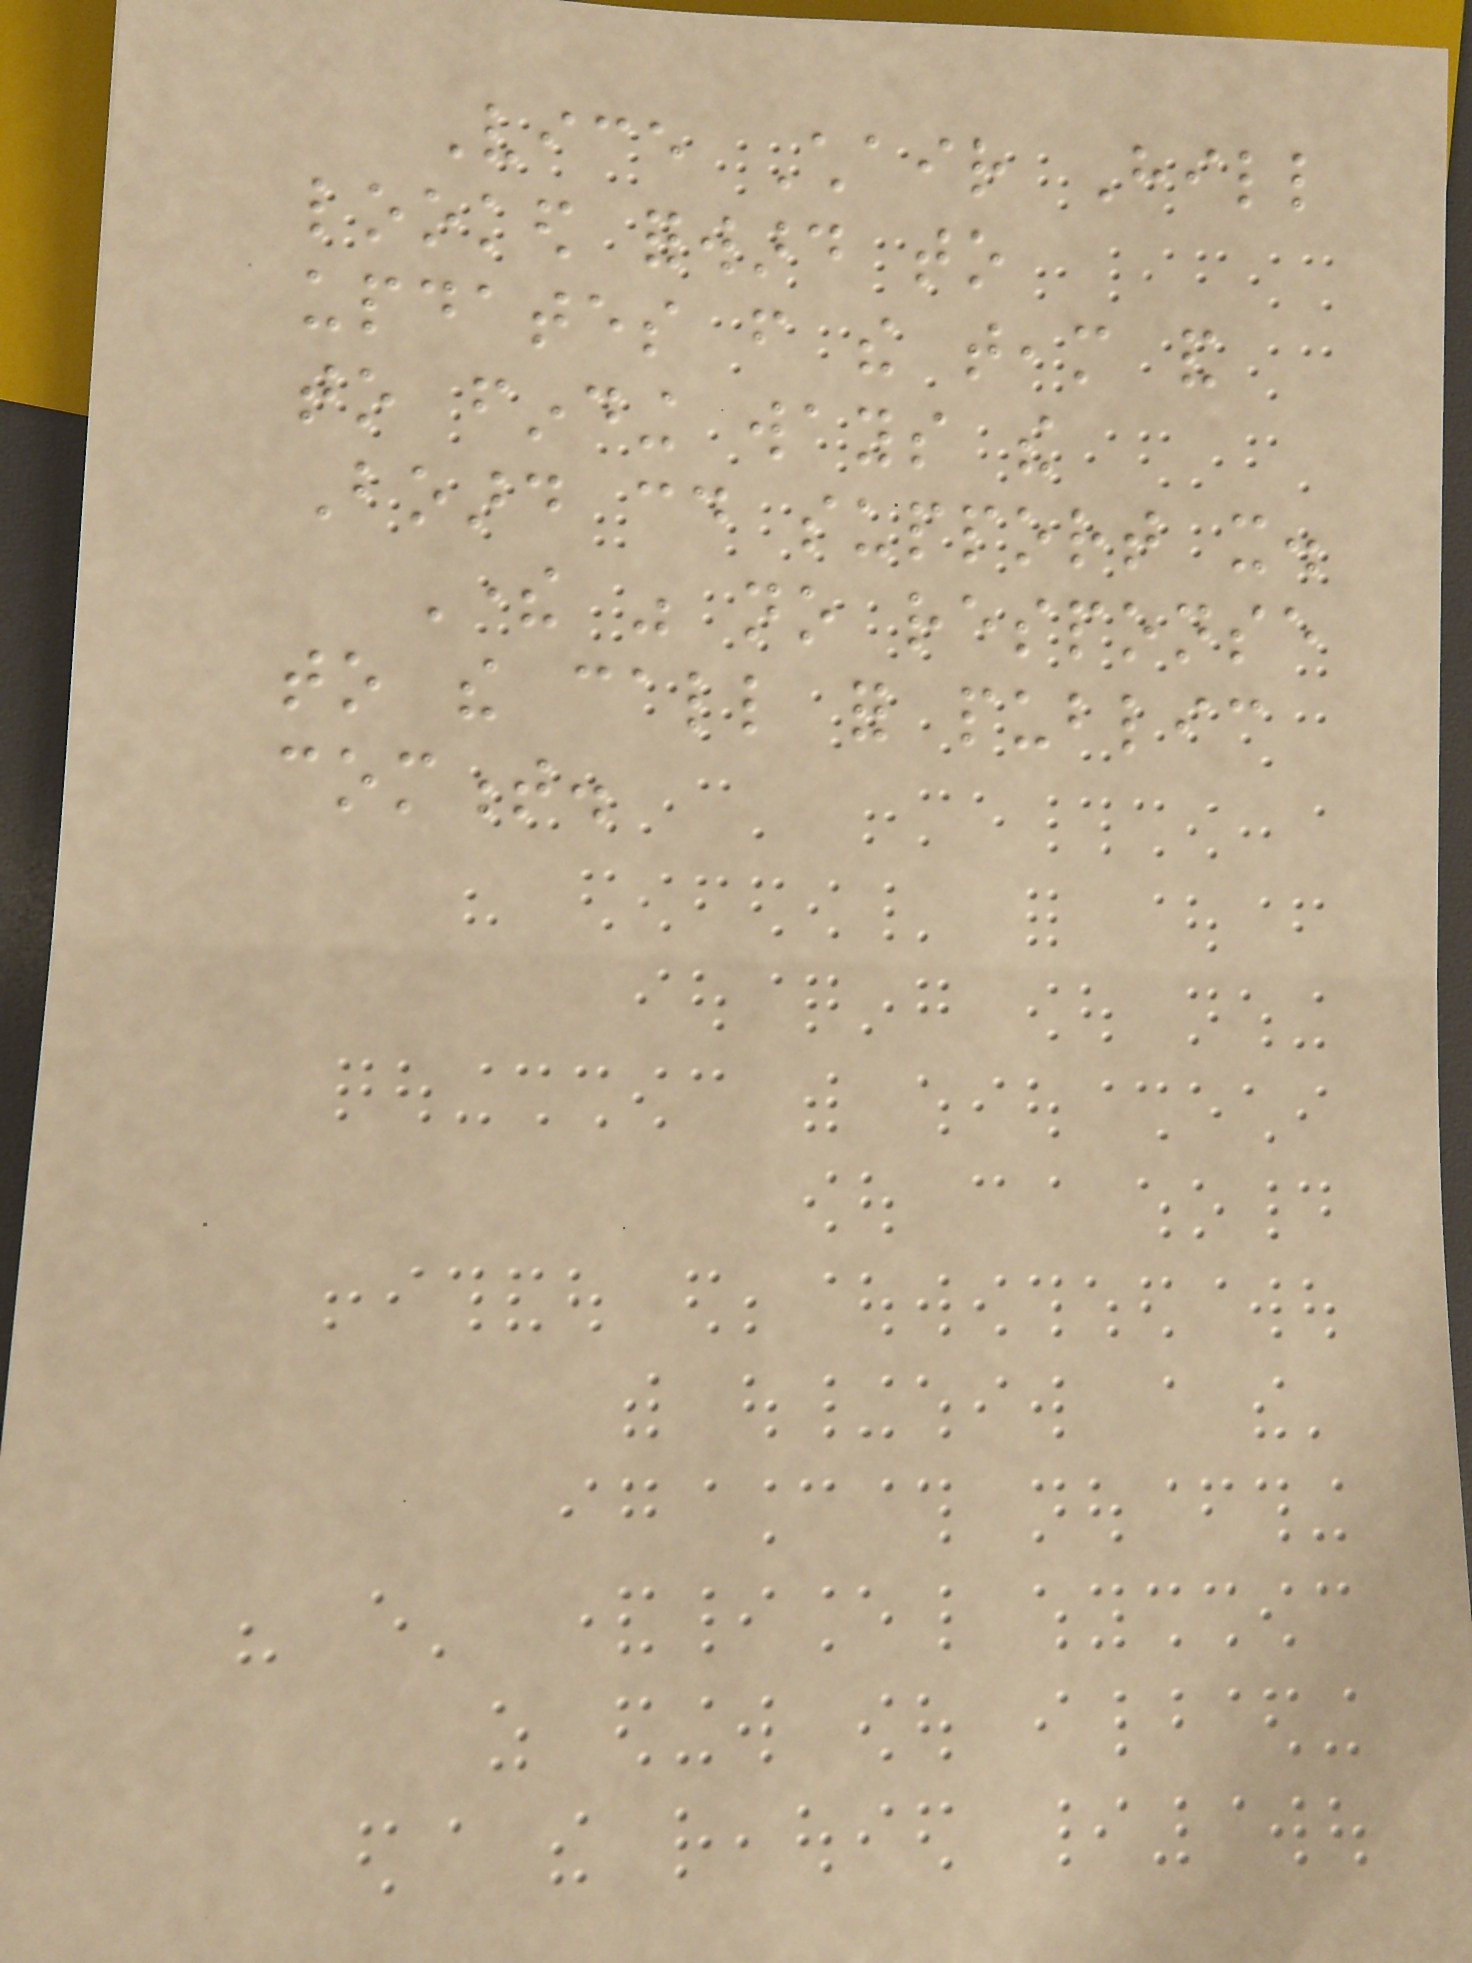Vice Chair Hill
looked forward to
updates from the team and
to finding ways the
Board could support it.
There was no response
to the call for public
comment.
